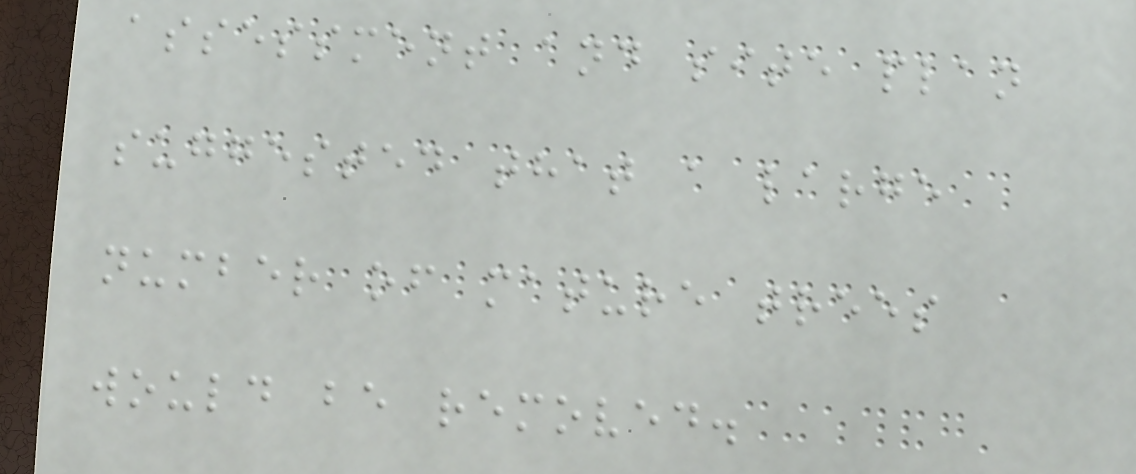assessment and site plan
suggested that a large
number of mature trees
would be removed.
